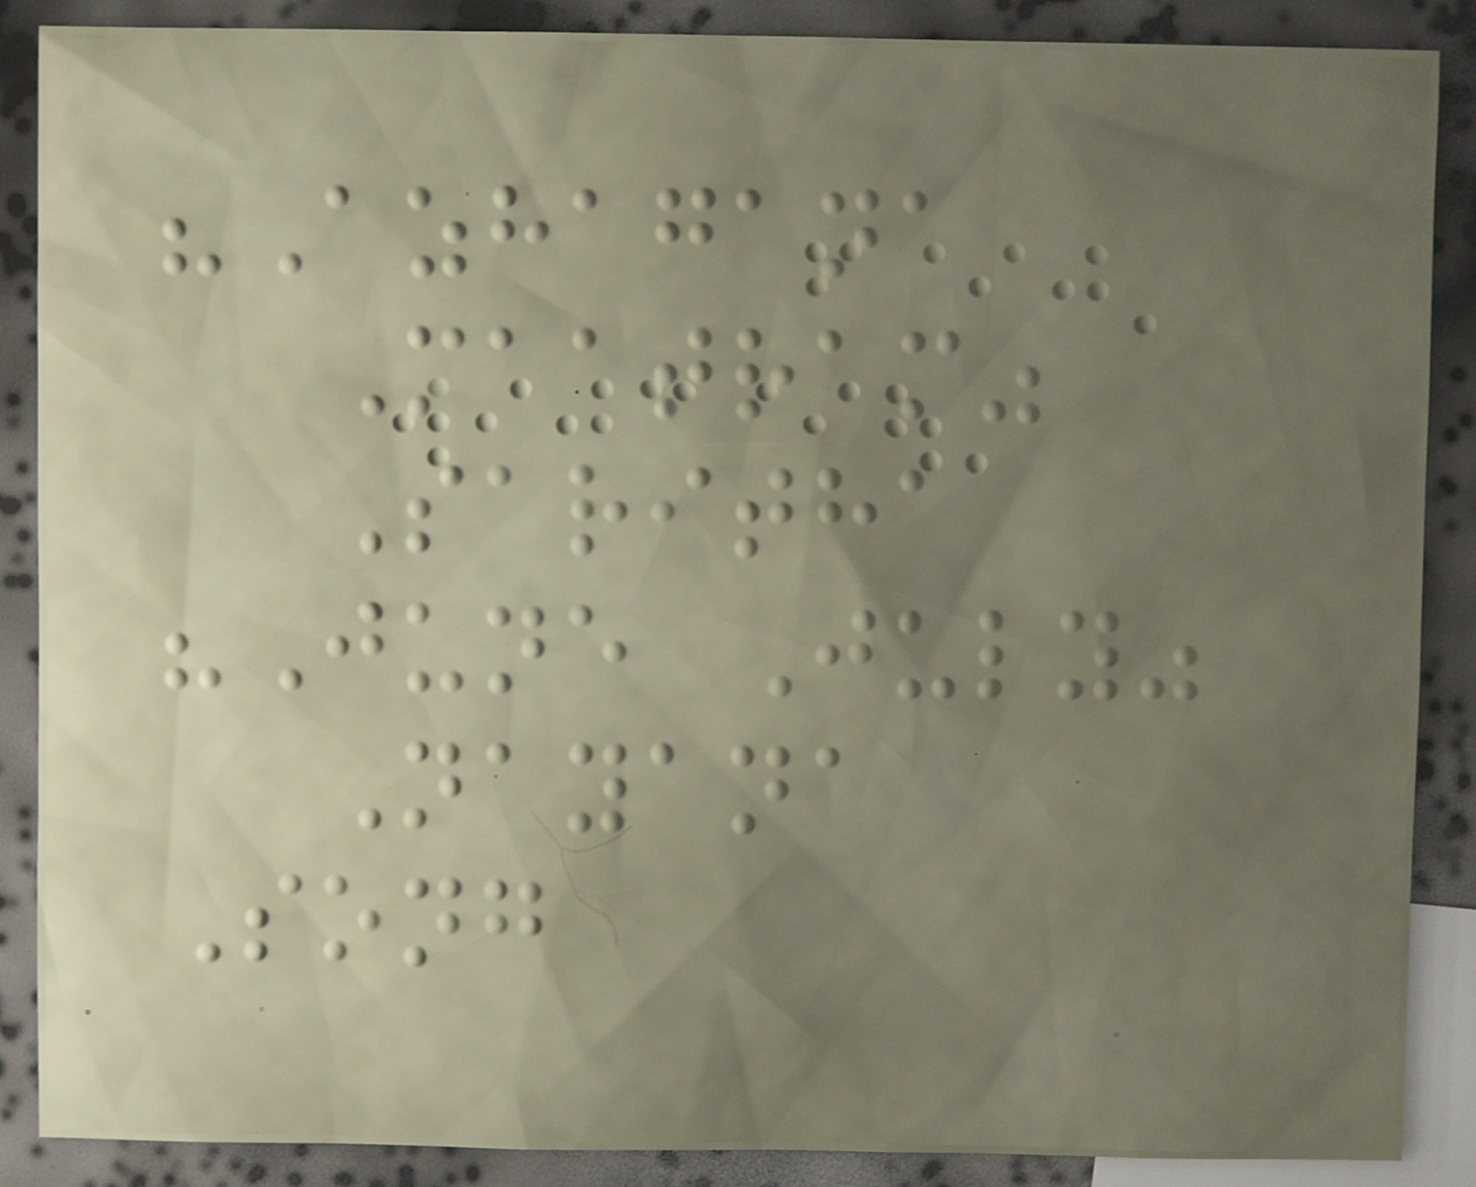"Azhagana
Maatram"
Saritha
"June July"
Nayana
Song
